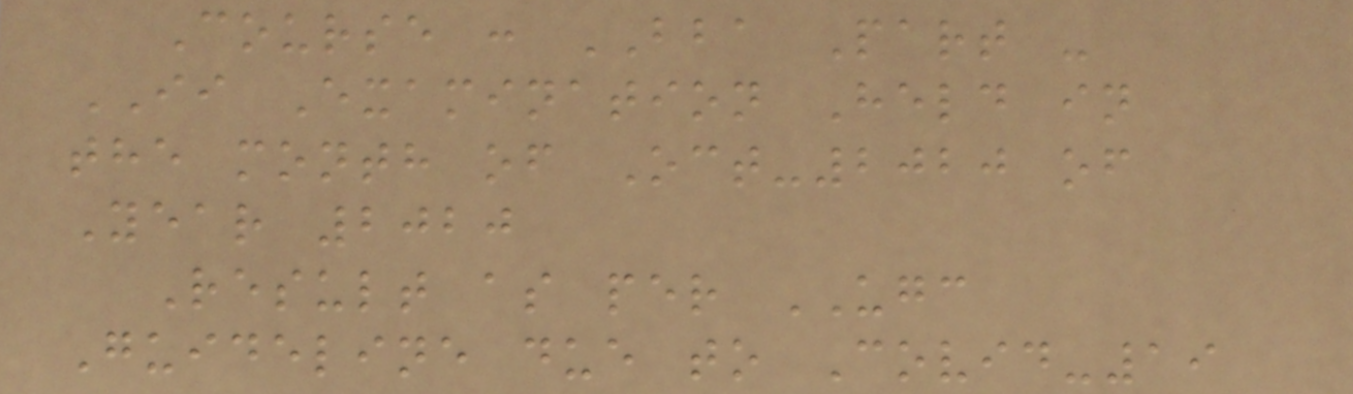Course : BBA Part -
II Examination Held in
the month of Oct-2020 of
Year 2020
Result as per UGC
Guideline due to Covid-19
